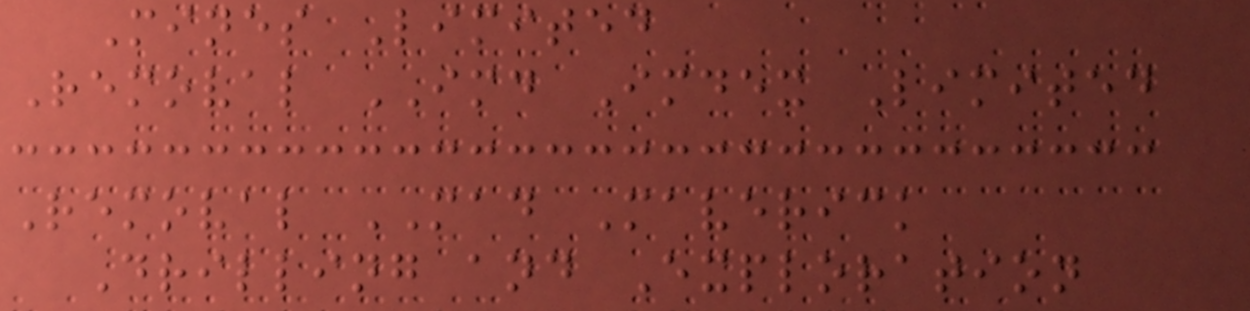Mines Limited
Removal IMD Imdex Limited
Removal MAD Maverick
Drilling and Exploration
